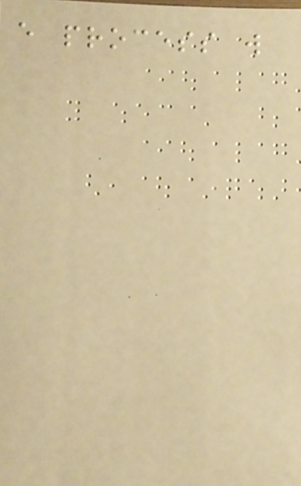every process will
